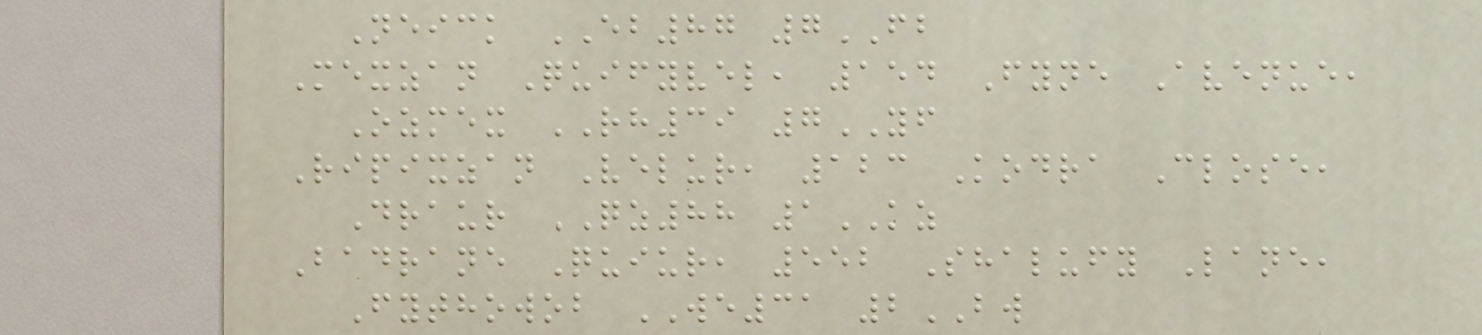Neick EB87 7FB
Mexzan Quifyvel, 154 Fyne Avenue,
Ozmex RH39 7YF
Ripixzan Velur, 123 Kodra Close,
Draur QZ88 1KZ
Badrane Quiur, 552 Shalufy Lane,
Fythowob WE31 2BW
